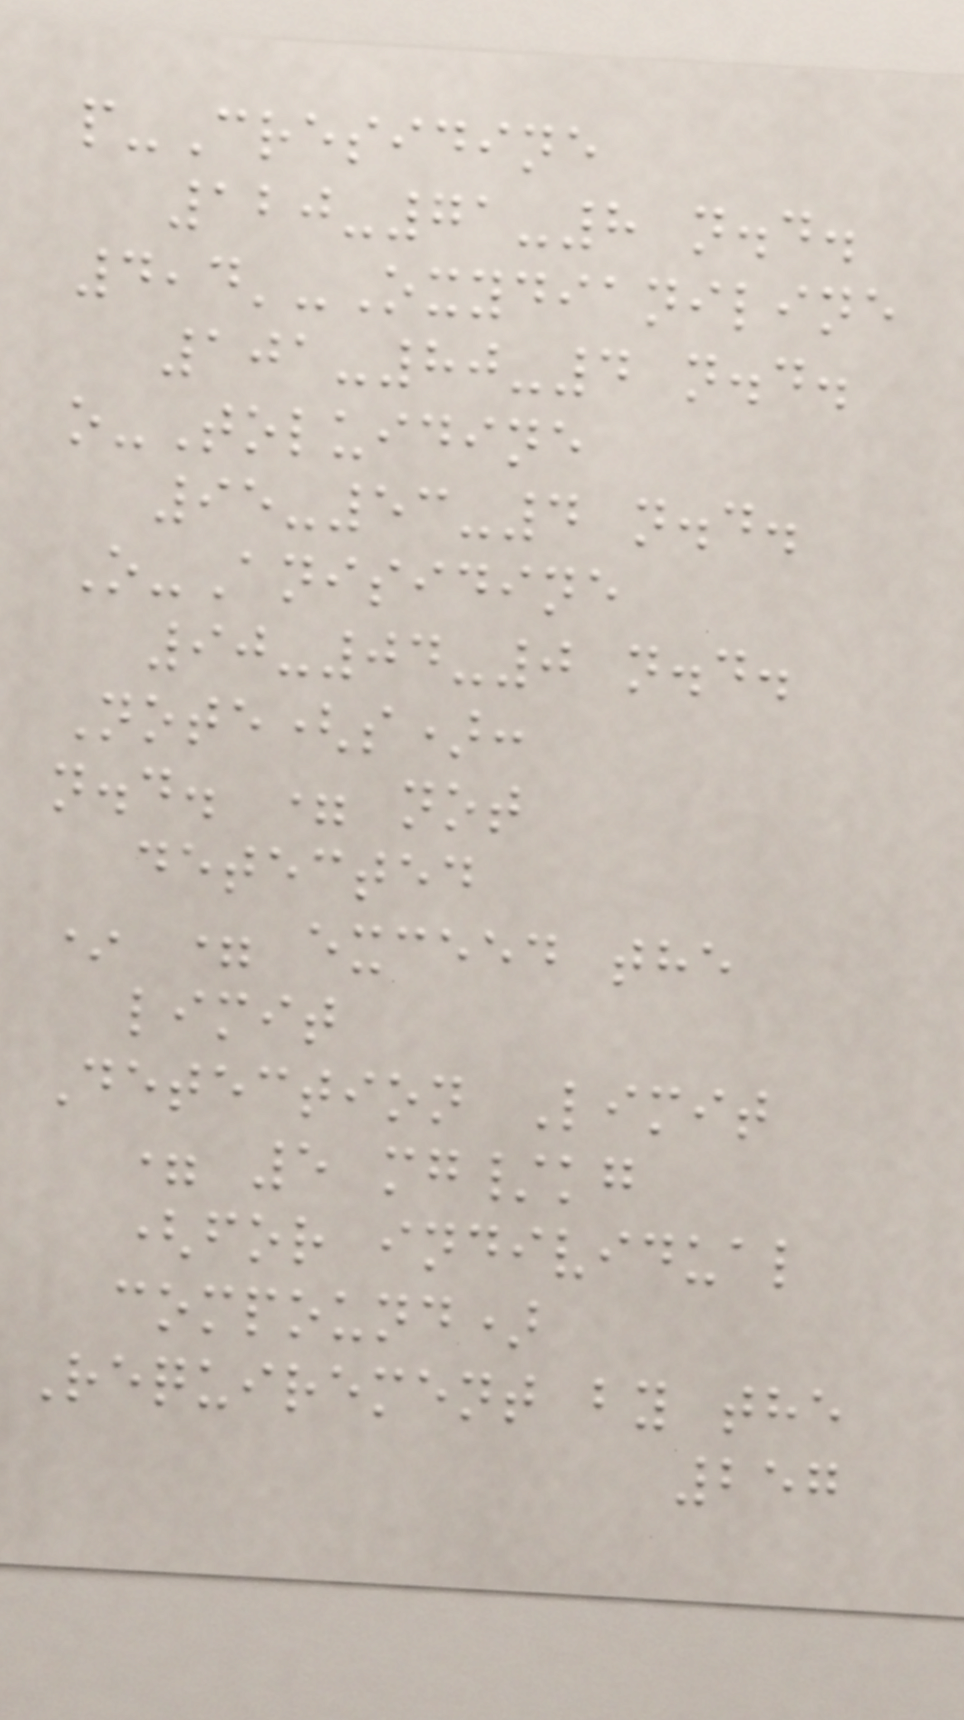p-Cresidine
120-71-8 n.d.
4,4'-Oxydianiline
101-80-4 n.d.
o-Toluidine
95-53-4 n.d.
O-Anisidine
90-04-0 n.d.
Note(s):
n.d. = not
detected
* = exceed the
limit
Detection Limit
= 5 mg/kg
(for individual
compound)
Requirement by the
257
